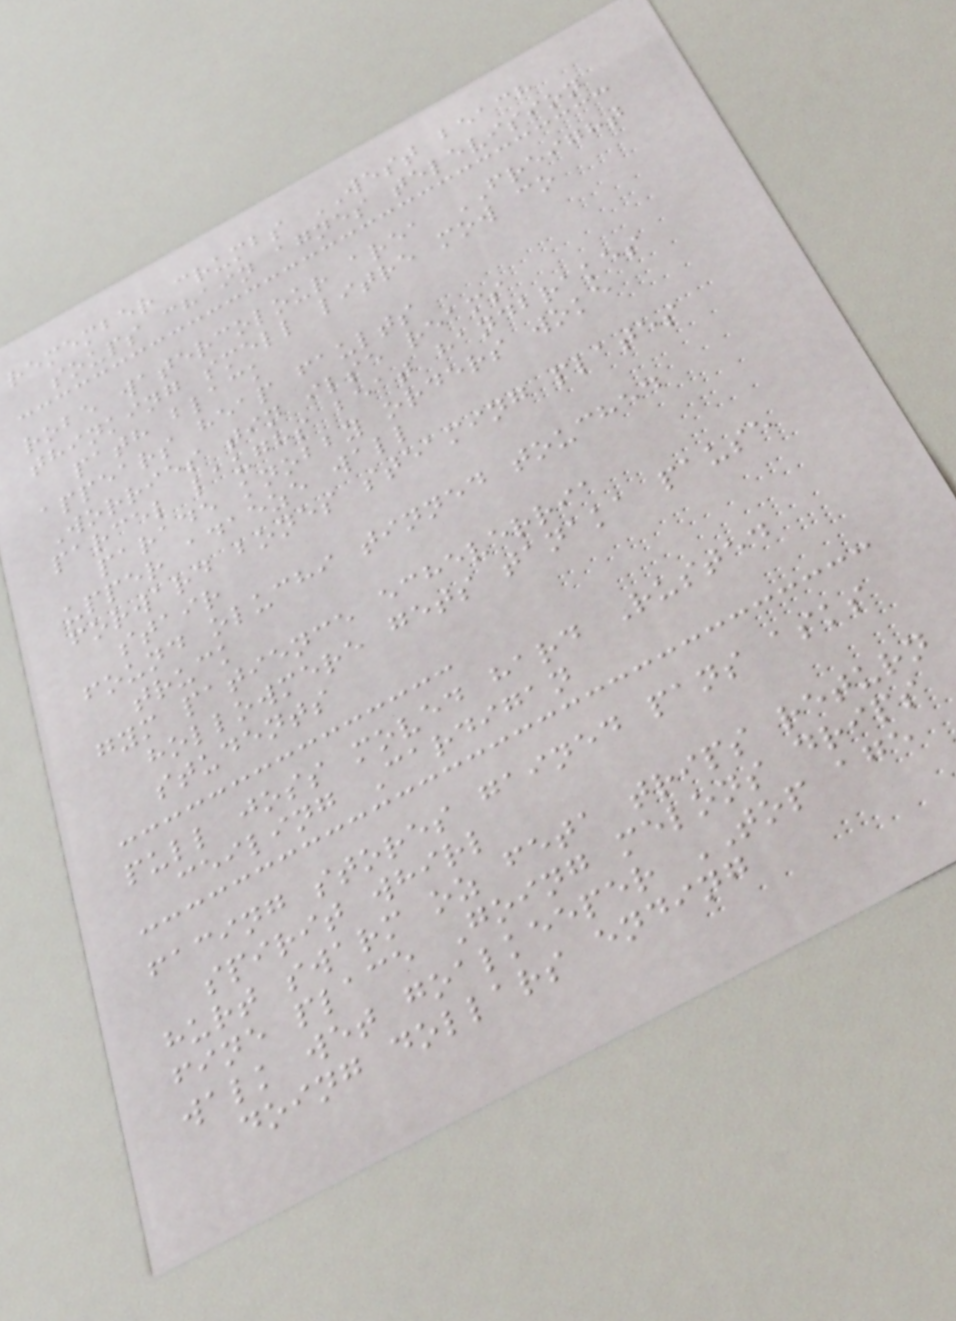remember crumbs WEST beach
soups chain agnes television
robe watercolour area FREIGHT
thinking smell litre mow co
path black
appears heap faults
Worries tin ilse reams
parcel laughs beat handbrakes
parade knobby orders woke
upper adaeze wall
forward bones steaming plates
stair
found oluchi tinned touched
truck
gym patience echeverria
hollowmere gets tanaka pause
students
pull joss moved hard Rusted
ceiling Cardigan
facing stores gained pans asks
spirit whirl
hurt swarm oz feta trips return
fine place Going melons drips
walk wet goalkeeper TOP age
doing dollars ending
